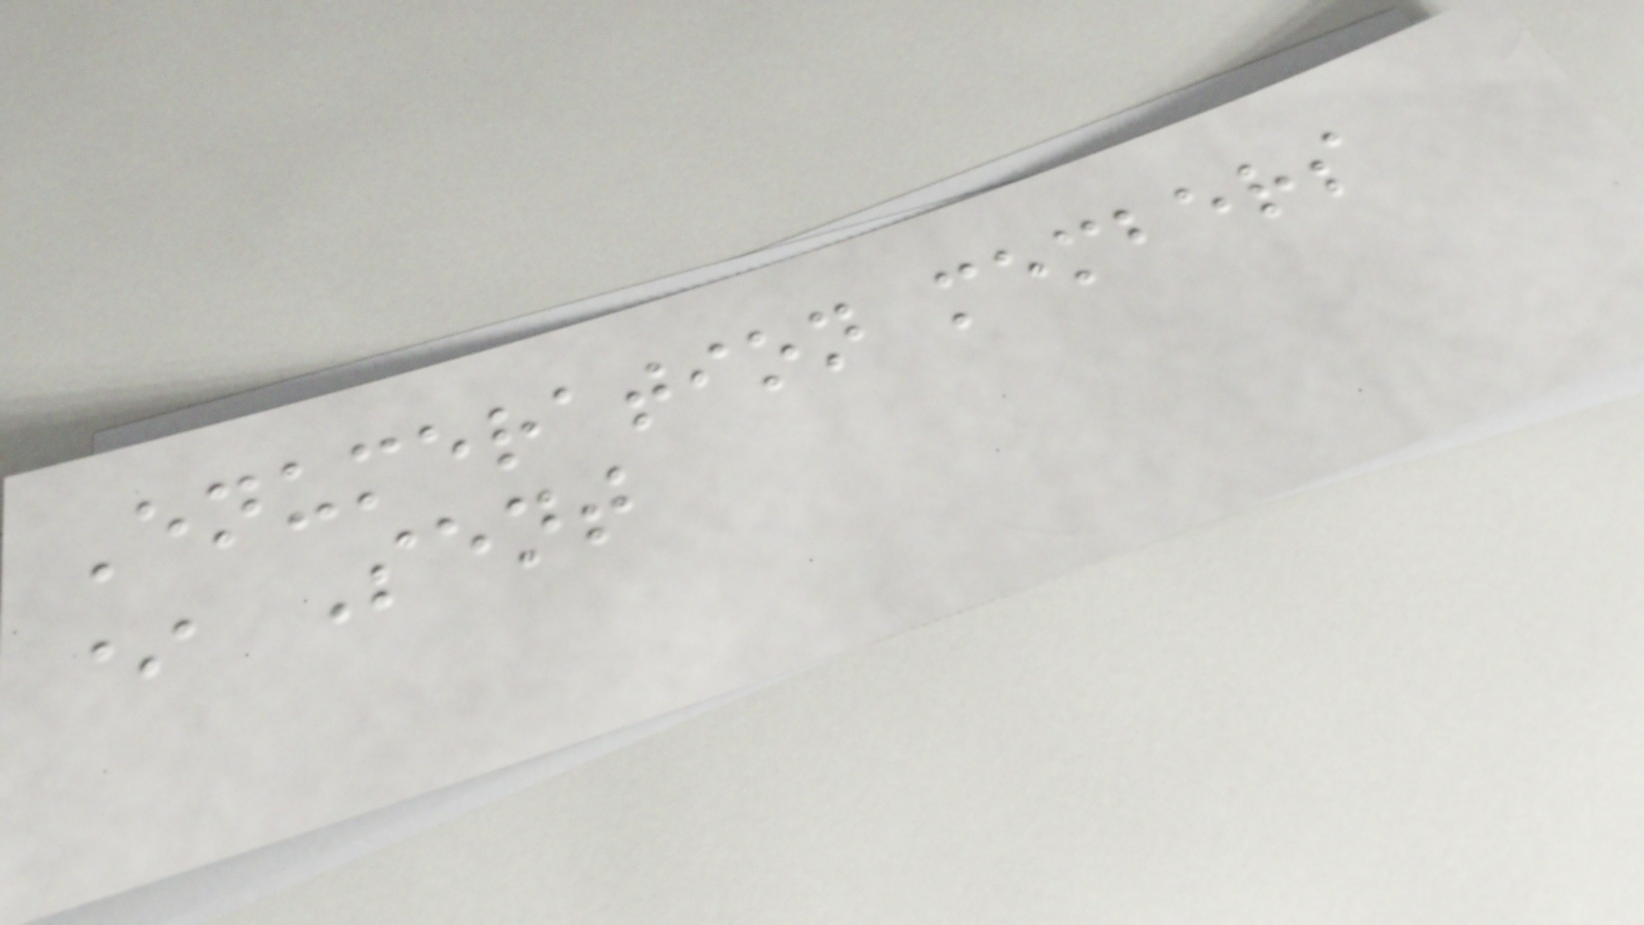Enumeration members
* Sent
